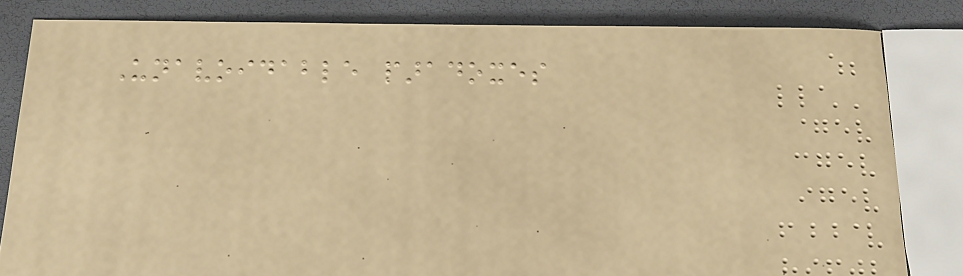Unavoidable paradoxes
